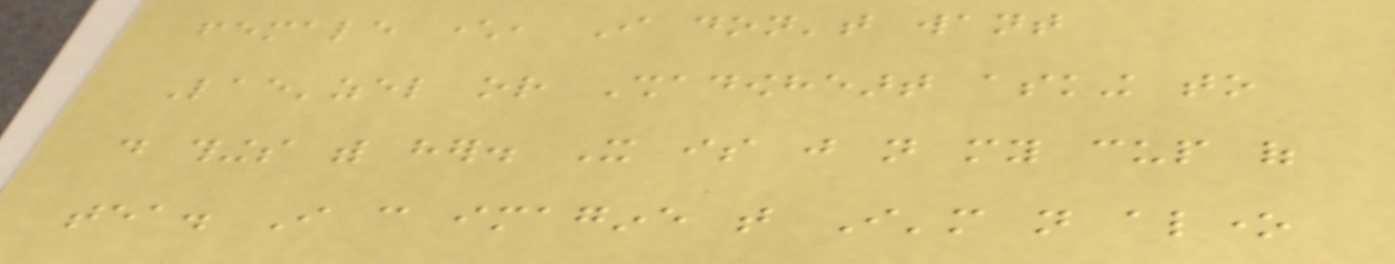female character, I don't want
Lae'zel or Shadowheart asking to
do things with her. It is just not my cup of
tea. I can imagine that I'm not alone
